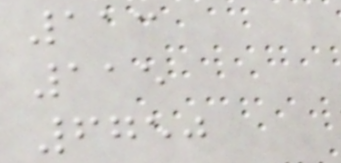113
115
6750
